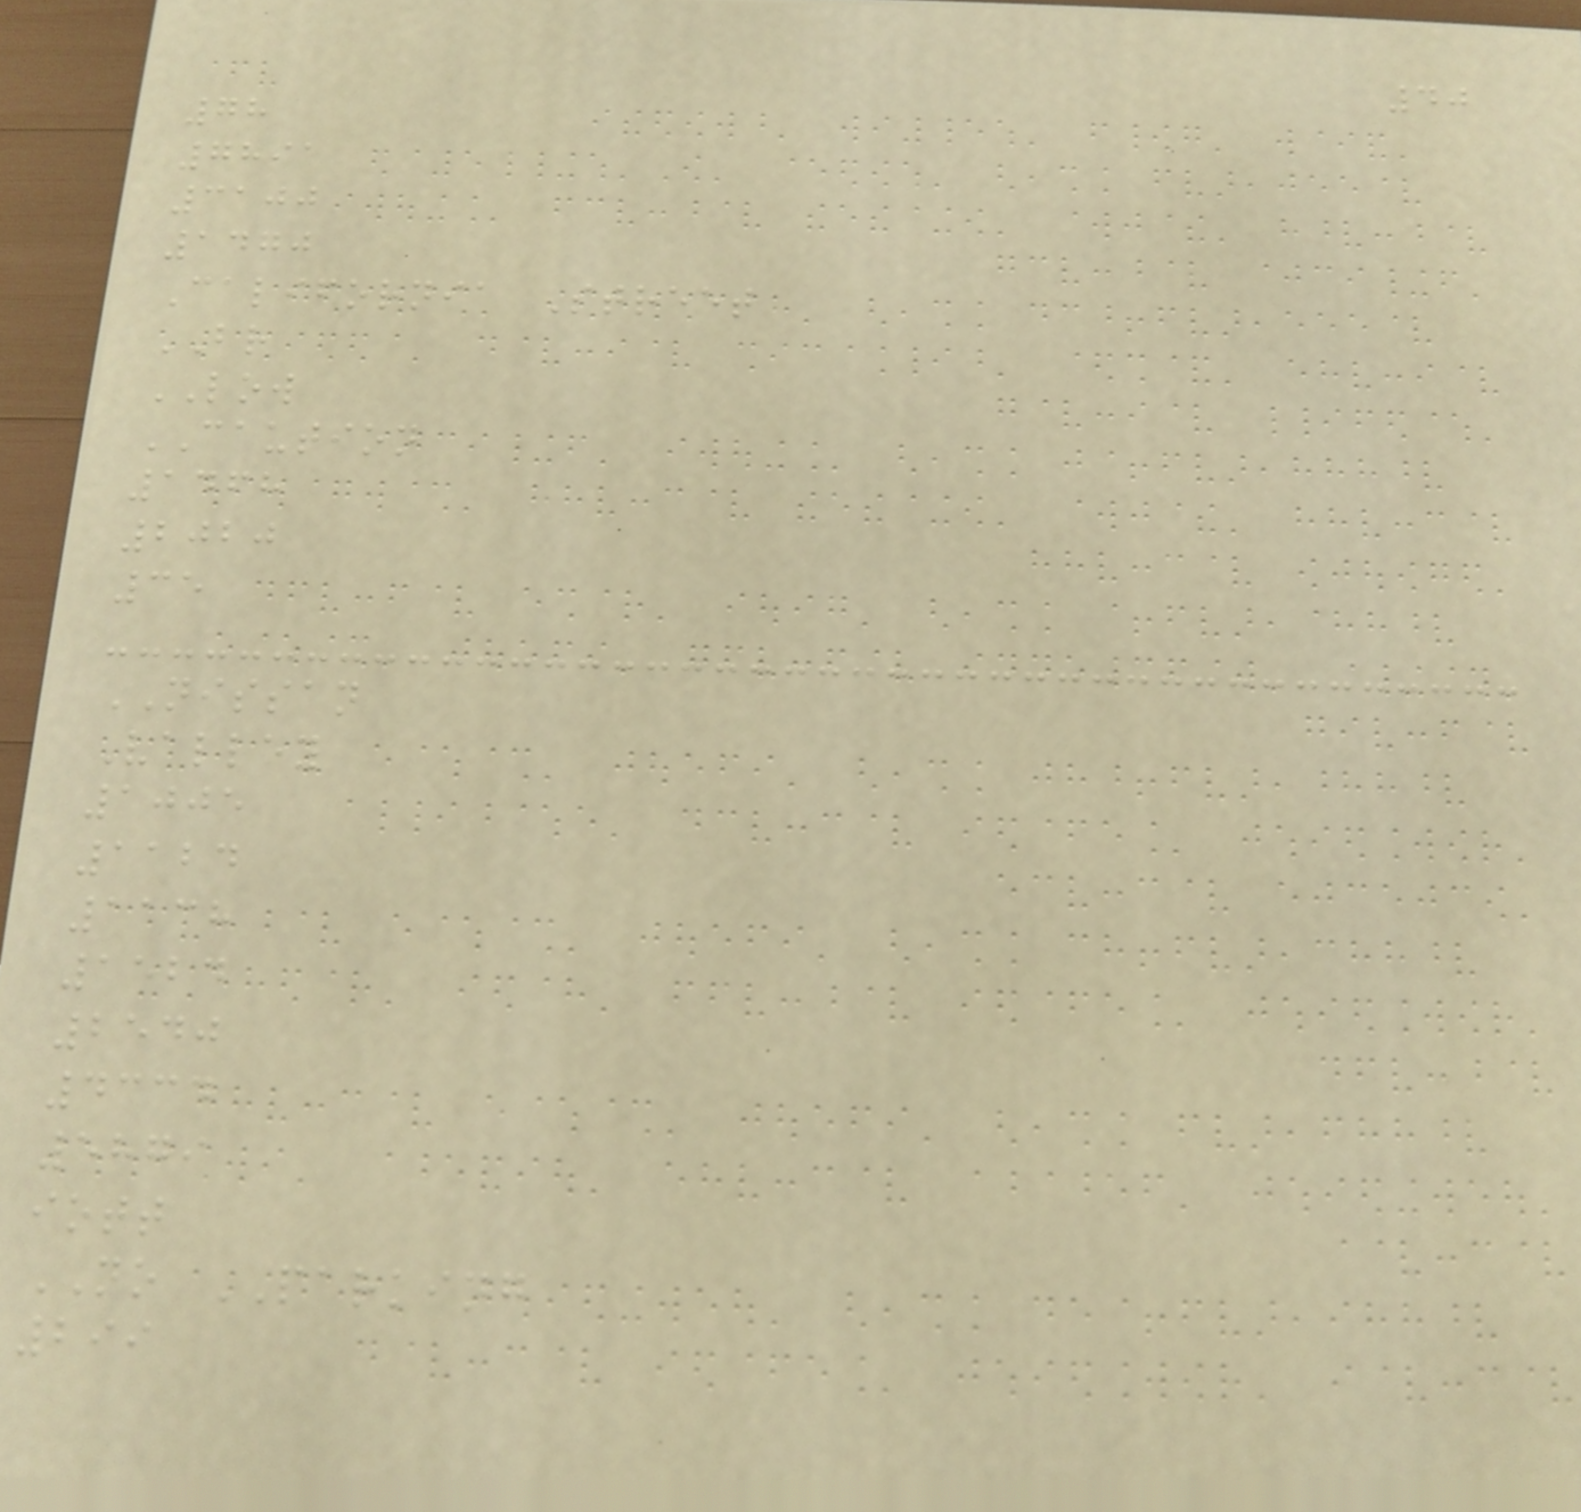40
78
7891
3100
1470
California Street
BR
LOW
CAUTION
1468
2020
35
NISSAN
Valley
1005
1124
1138
1524
2540
4334
5879
iott
NO PARKING
299
